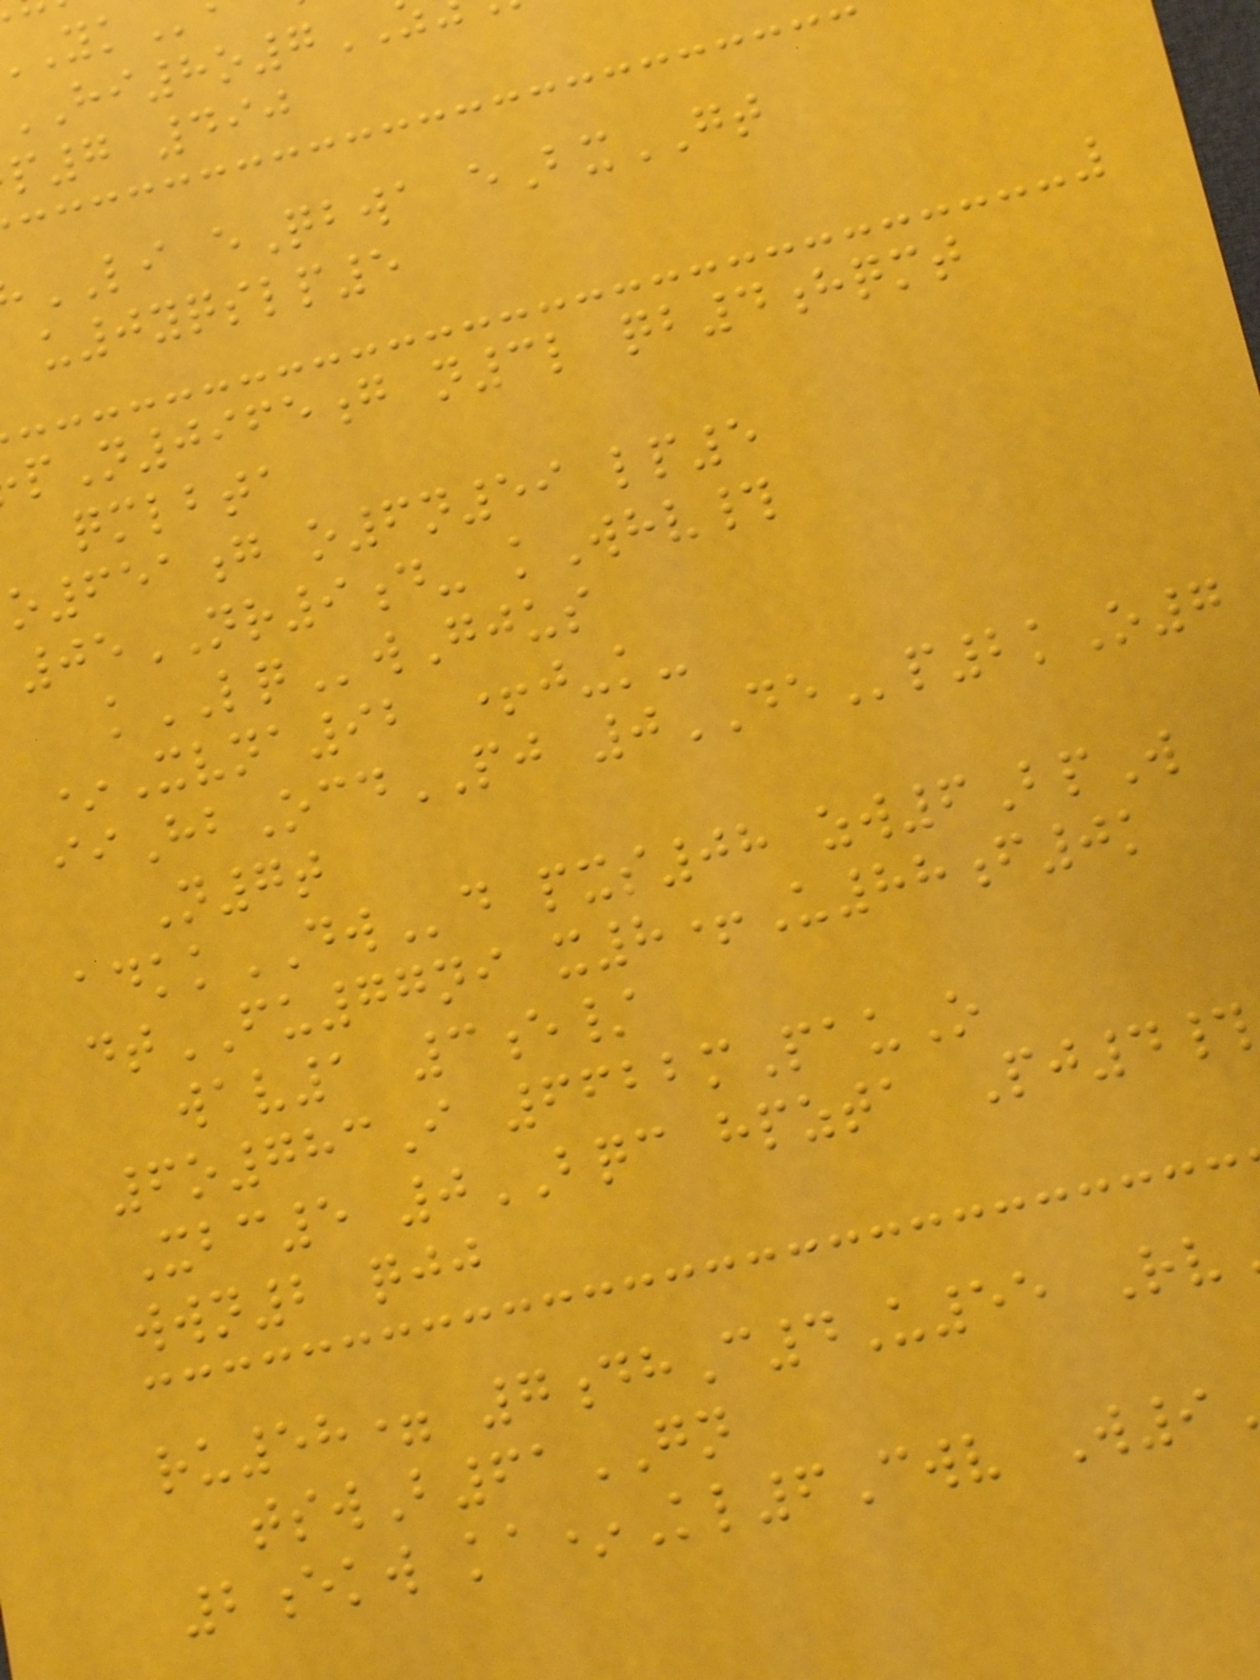p7 490
LI eQbwa eBxGT
u0yqslp5
pN0965g n3l qb4hqmt
qmlbta
o651g o6n59 lp5
05NR9d- kWhv#
kLQwGjus
*Xvna92 +j-k-
iiHbOcdPJ 0DEp2kO7
N7t
adkkDWd pxs08 zw6BpW
dtFU77ni x8+U88f0k
wav1 3e/
6o783I 6622mPauO
Xbc5 0BQC hpzta Pj4#
wwn2 qjj
ru58= 7dhC4U55 Rv
tswB61GN
2ekw ka*Kl6Cwv W9
